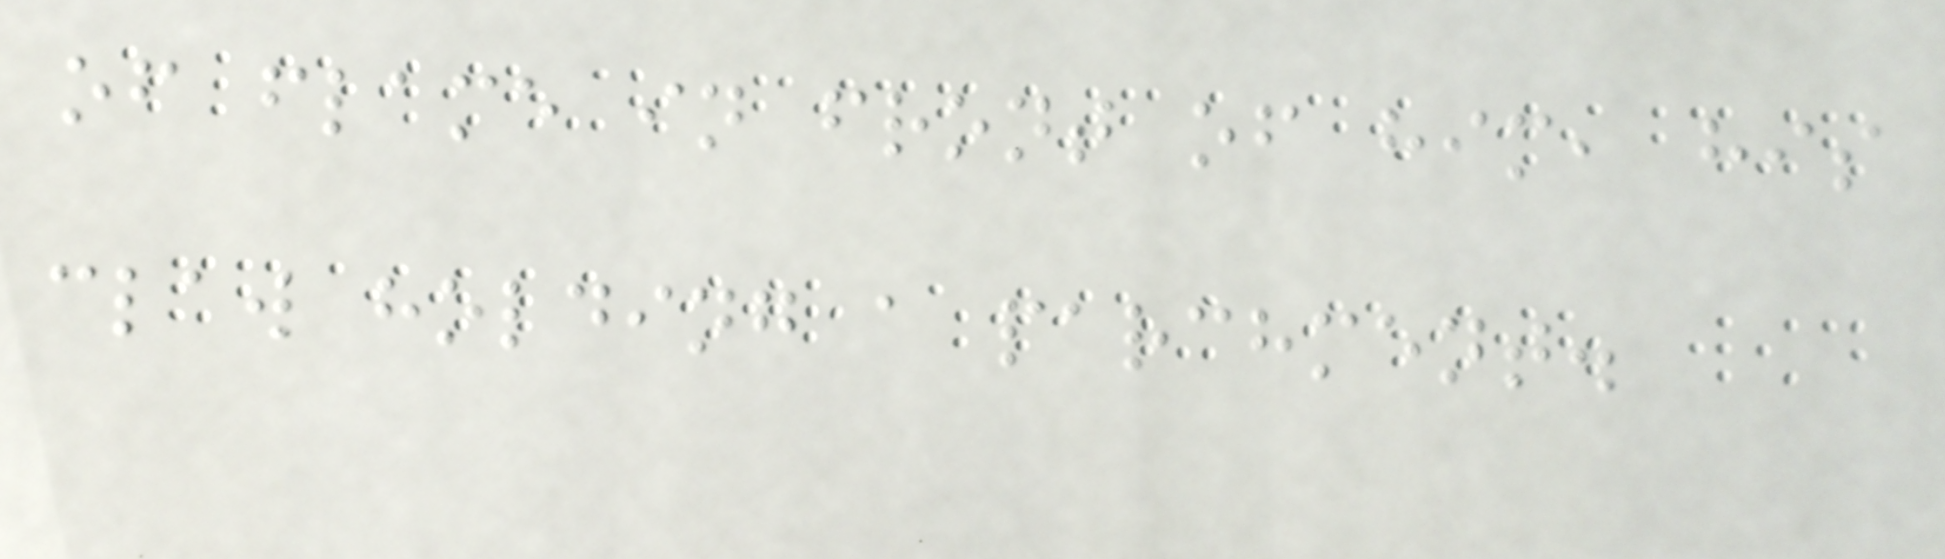of flame in front of him, his
claw holding a parchment.
